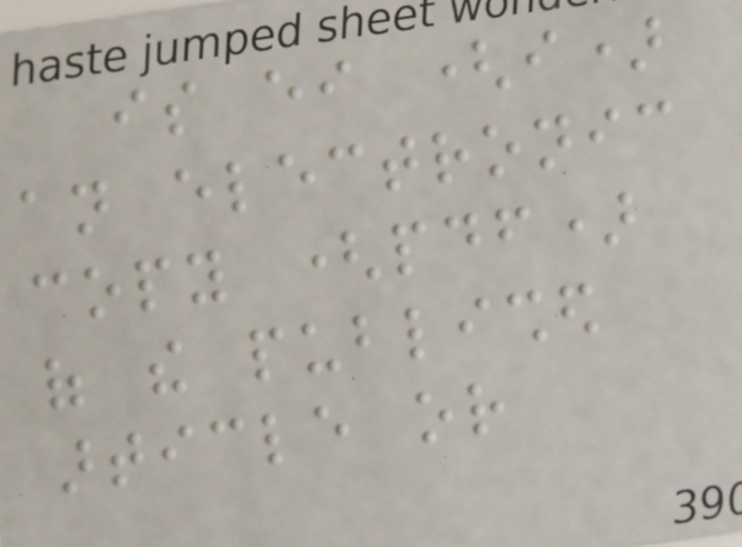is either (i)
an electronic
copy (pdf)
of the published
article or
